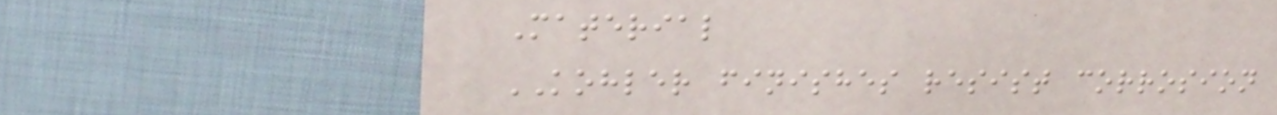Material
KOHLER finishes resist corrosion
